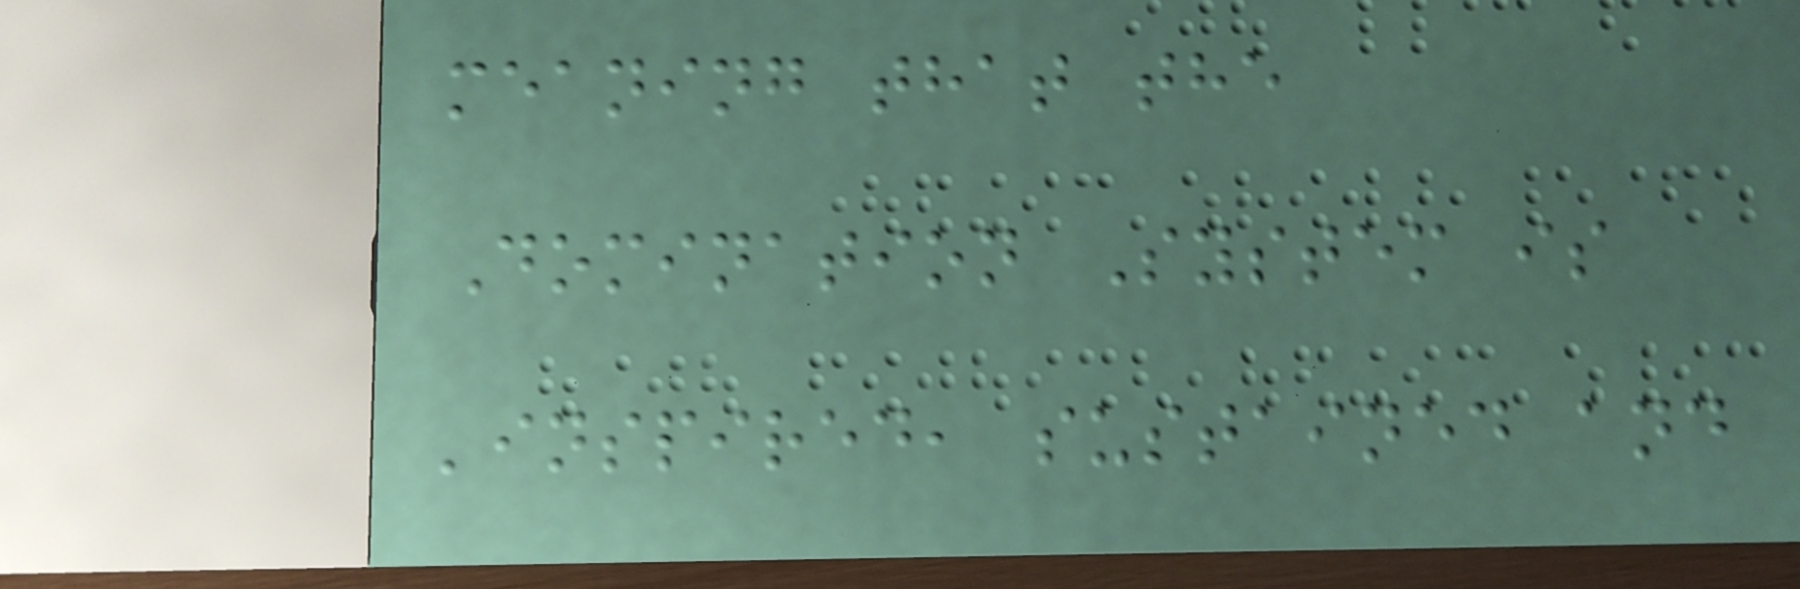meaning that the
Domination System is
'inspired, sustained and
